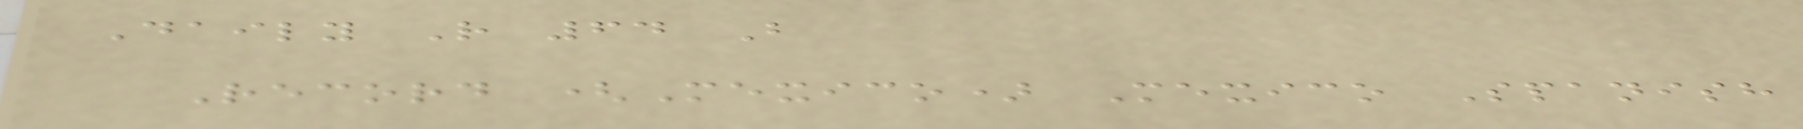Daily R 64 B
Record (Mexico) Mexico Spanish
